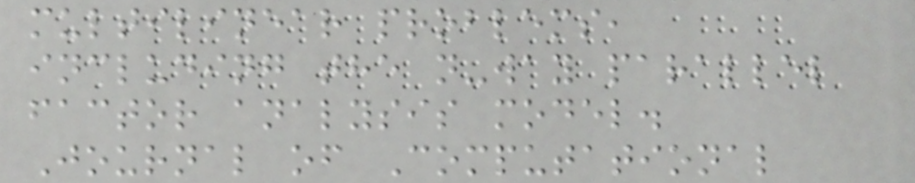multilinear problems,
including the n-way parallel
factor analysis model.
Journal of Computational
